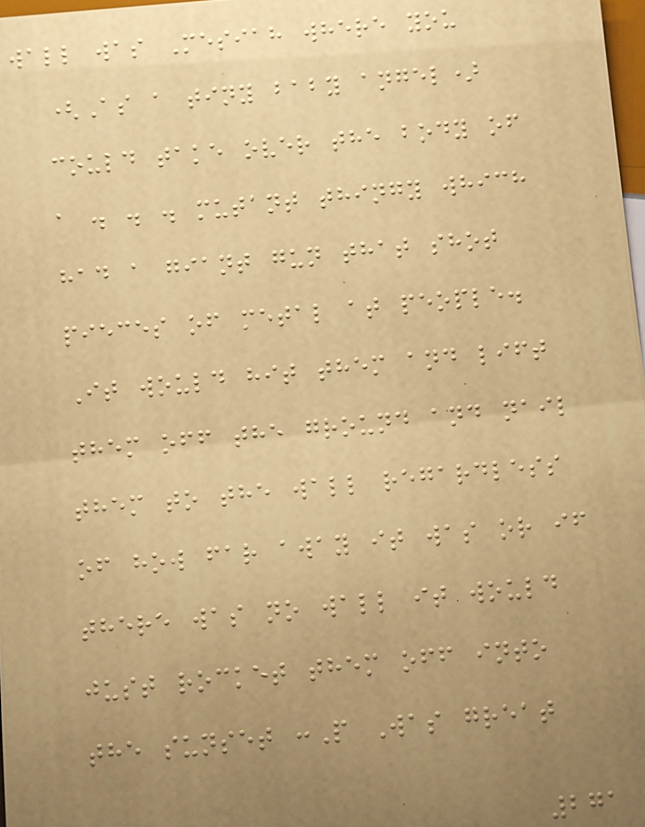wall was Mesiah where you
(As a tiny baby angel)
could take over the body of
a . . . mutant thingy which
had a giant gun that shot
pieces of metal at people.
It would hit them and lift
them off the ground and nail
them to the wall regardless
of how far away it was or if
there was no wall it would
just rocket them off into
the sunset :P Was great
271
